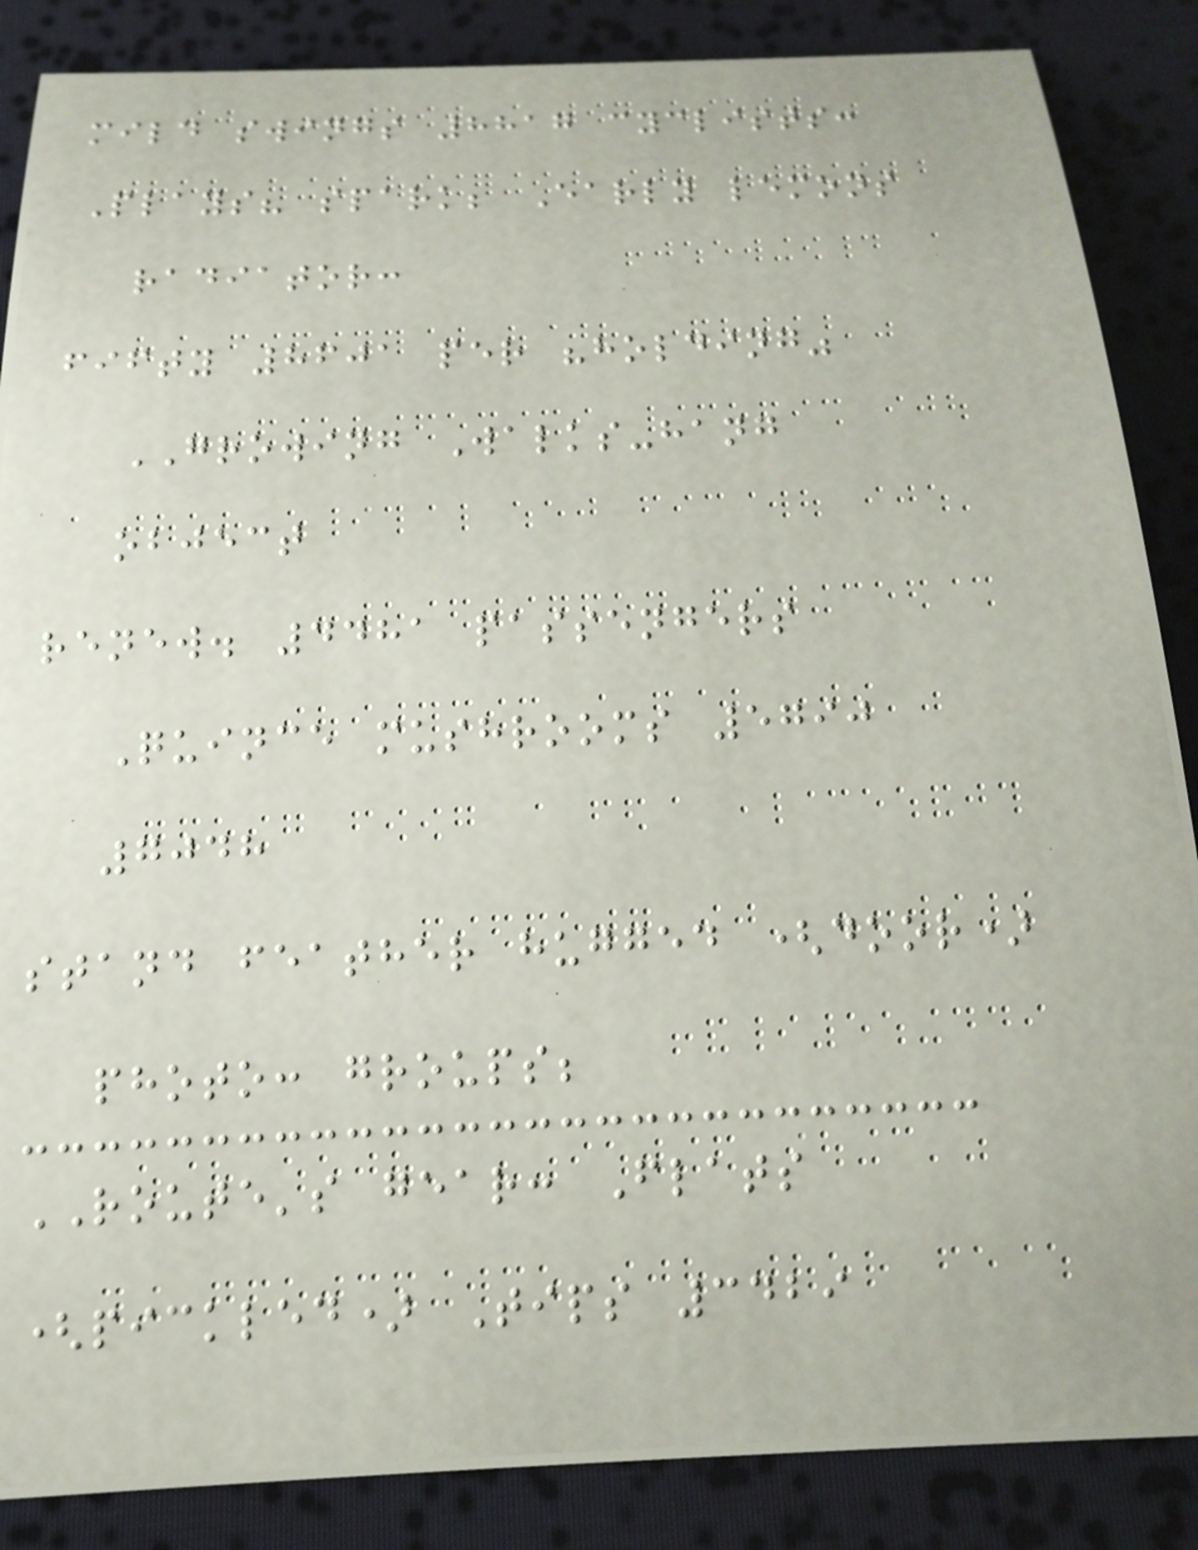mild swings 8817 cyclists:
Plays? spark; Early lemons
radiator:
fifty 8601 per "holding"
GROWING Walks-hang
object
renew. 4481 passengers
Quince mushrooms 5790
7048
stand feather hugged (door)
photo: groups;
ROUTE's gear: Flats
(pickled) Tips 3429
